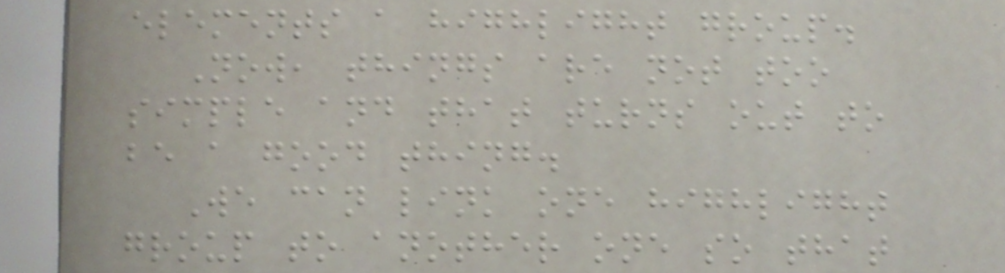elements a highlight group.
Now, things are not too
simple and that turns out to
be a good thing.
We can link one highlight
group to another one so that
